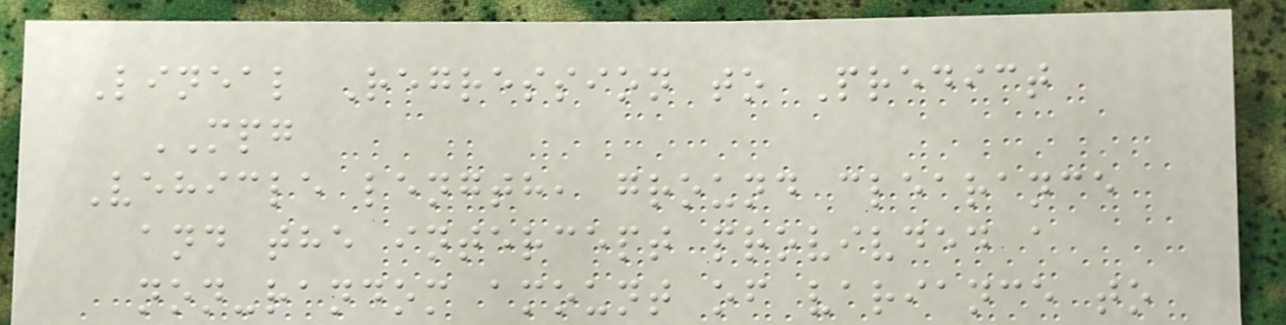Lineal Regression to Predict
MPG
Vehicle length, ground clearance
and the intercept provivded a
non-random amount of variance to
